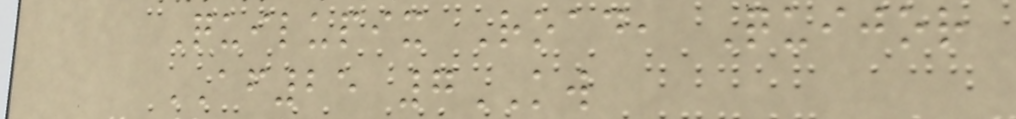Quilupix Road, Quijor
AF25 7KW
